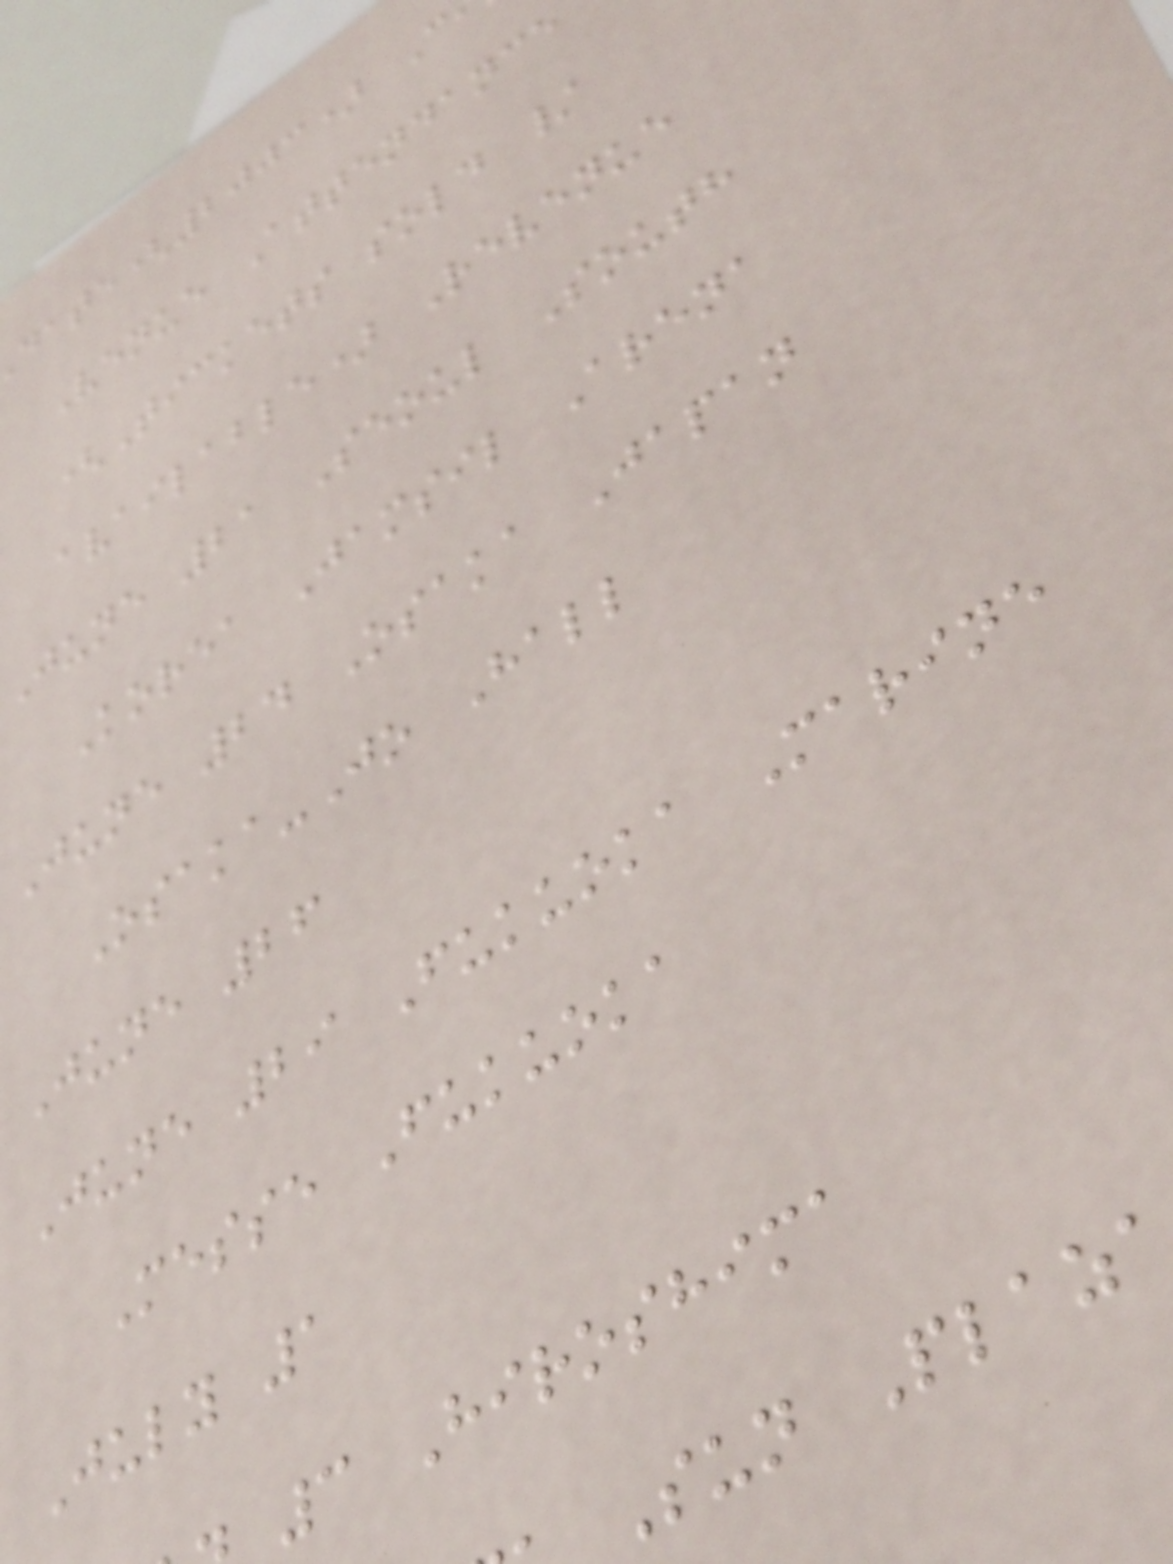date(2003) C
Venue Attendance
(Tickets sold /
available) Revenue
June 21 Seoul South
Korea Jamsil Arena
June 24 Osaka Japan
Osaka-Jo Hall
June 26
June 29 Fukuoka Marine
Messe Fukuoka
July 1
3 Hiroshima
Sun Plaz
